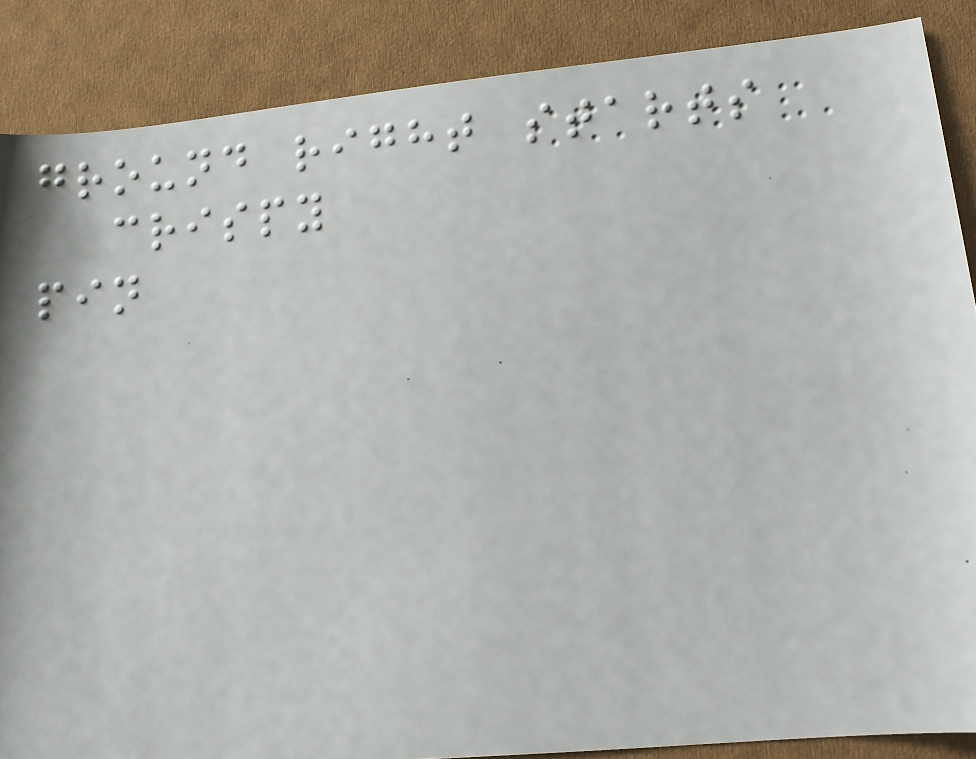ground right starts
crispy
pin
